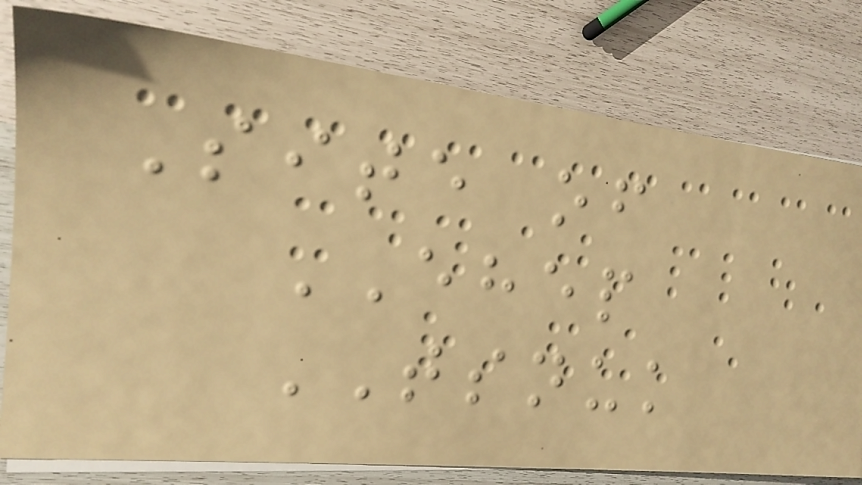Site of
EHEP
TSNUK
